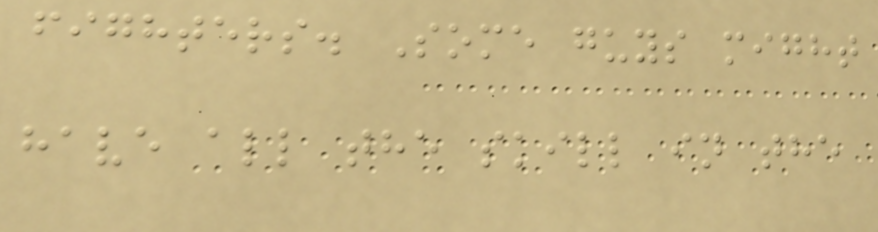fighters. Some guys might
have all the skill in the
